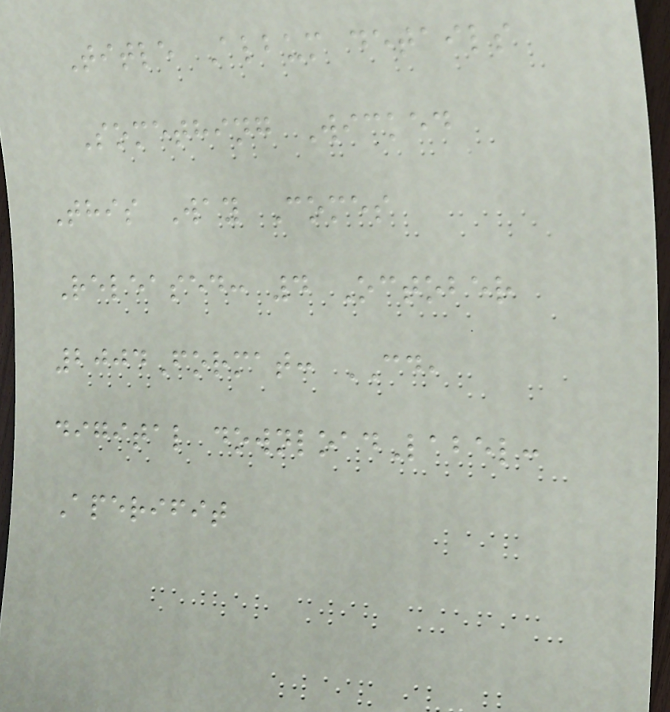Title Album details
Something Wicked
This Way Comes
Released: 4 October
2004Format: CD,
digital downloadLabel:
Aperifit
